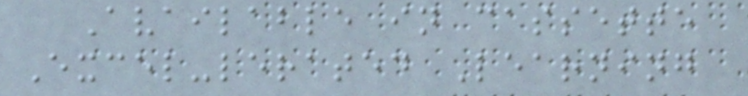Available in cassette
Excel-lerated Learning
